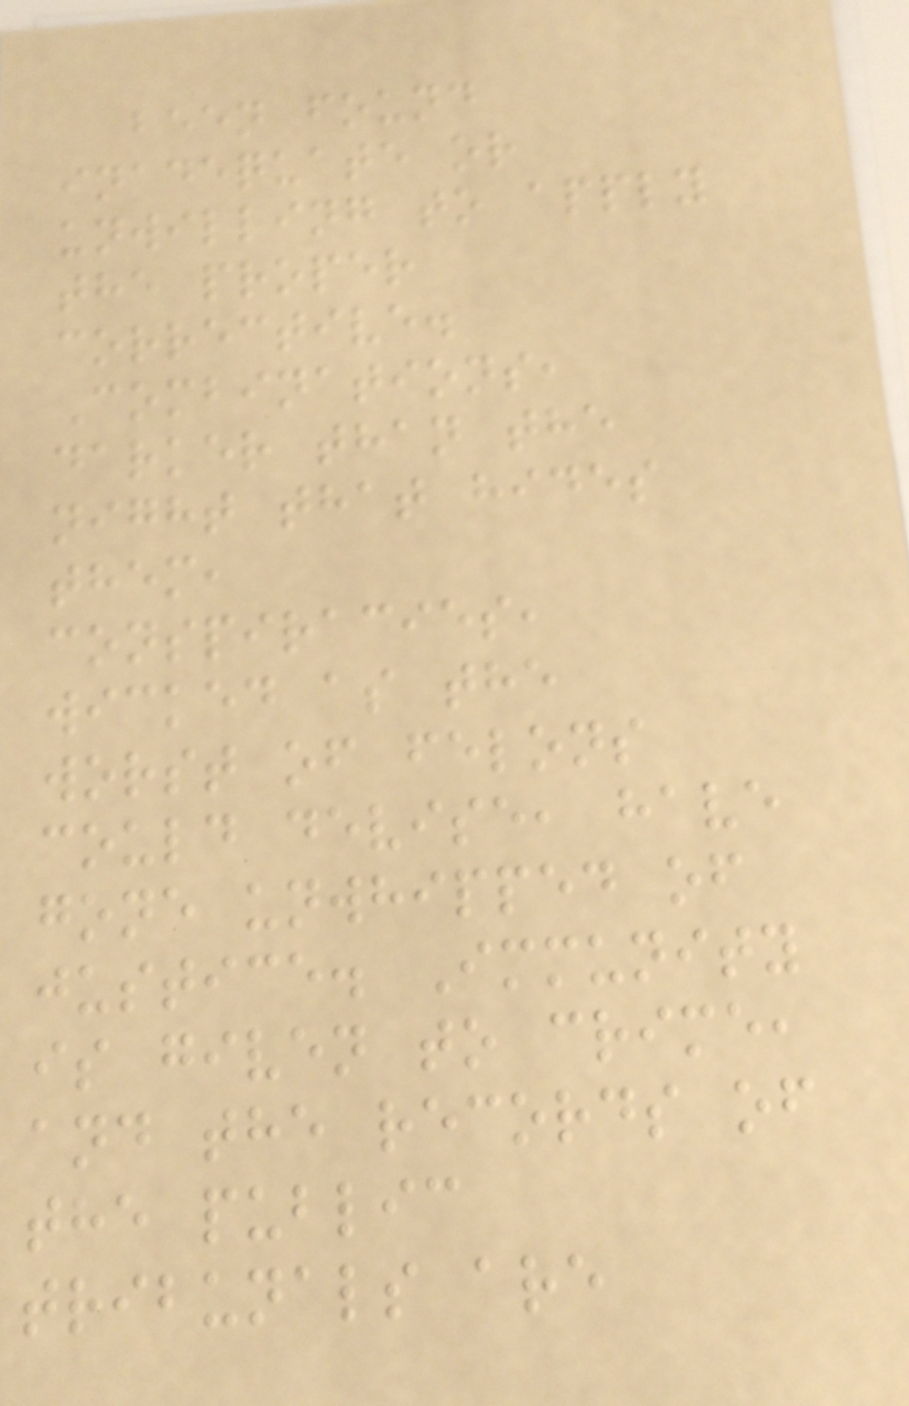been found
inadequate or
unwilling to apply
the proper
corrective.
Combinations,
darker than the
night that hides
them,
conspiracies,
wicked as the
worst of felons
could devise, have
gone unwhipped of
justice. Immunity
is given to crime,
and the records of
the public
tribunals are
